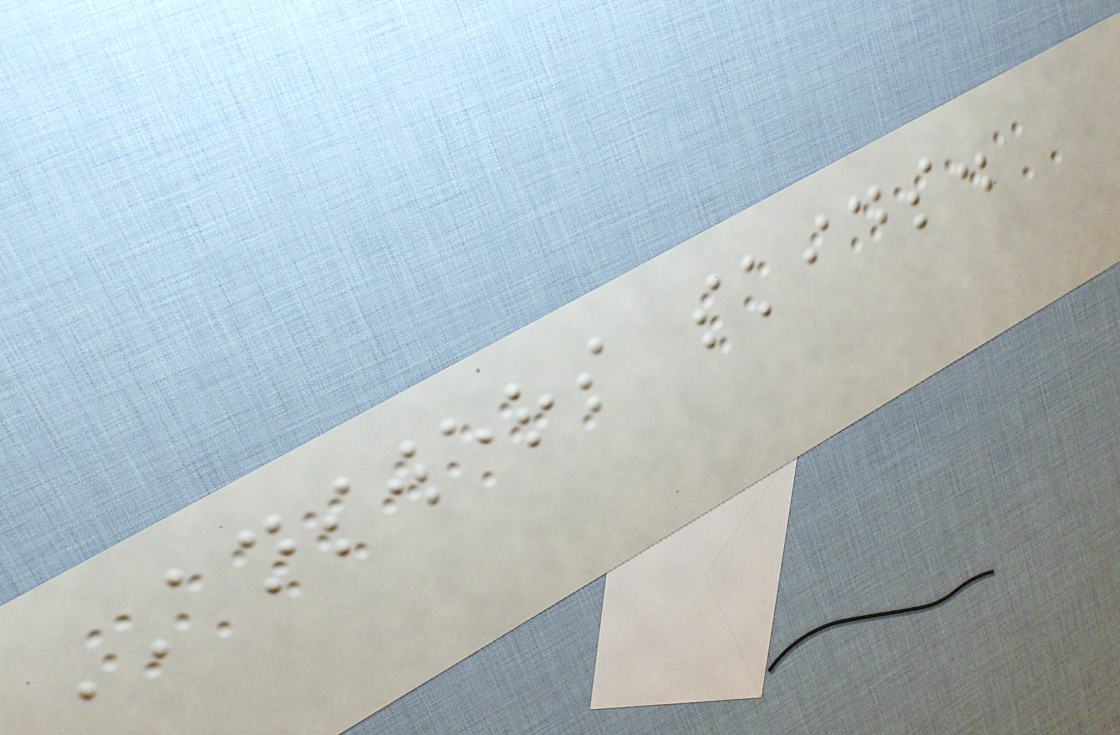ANSWERS skids.
